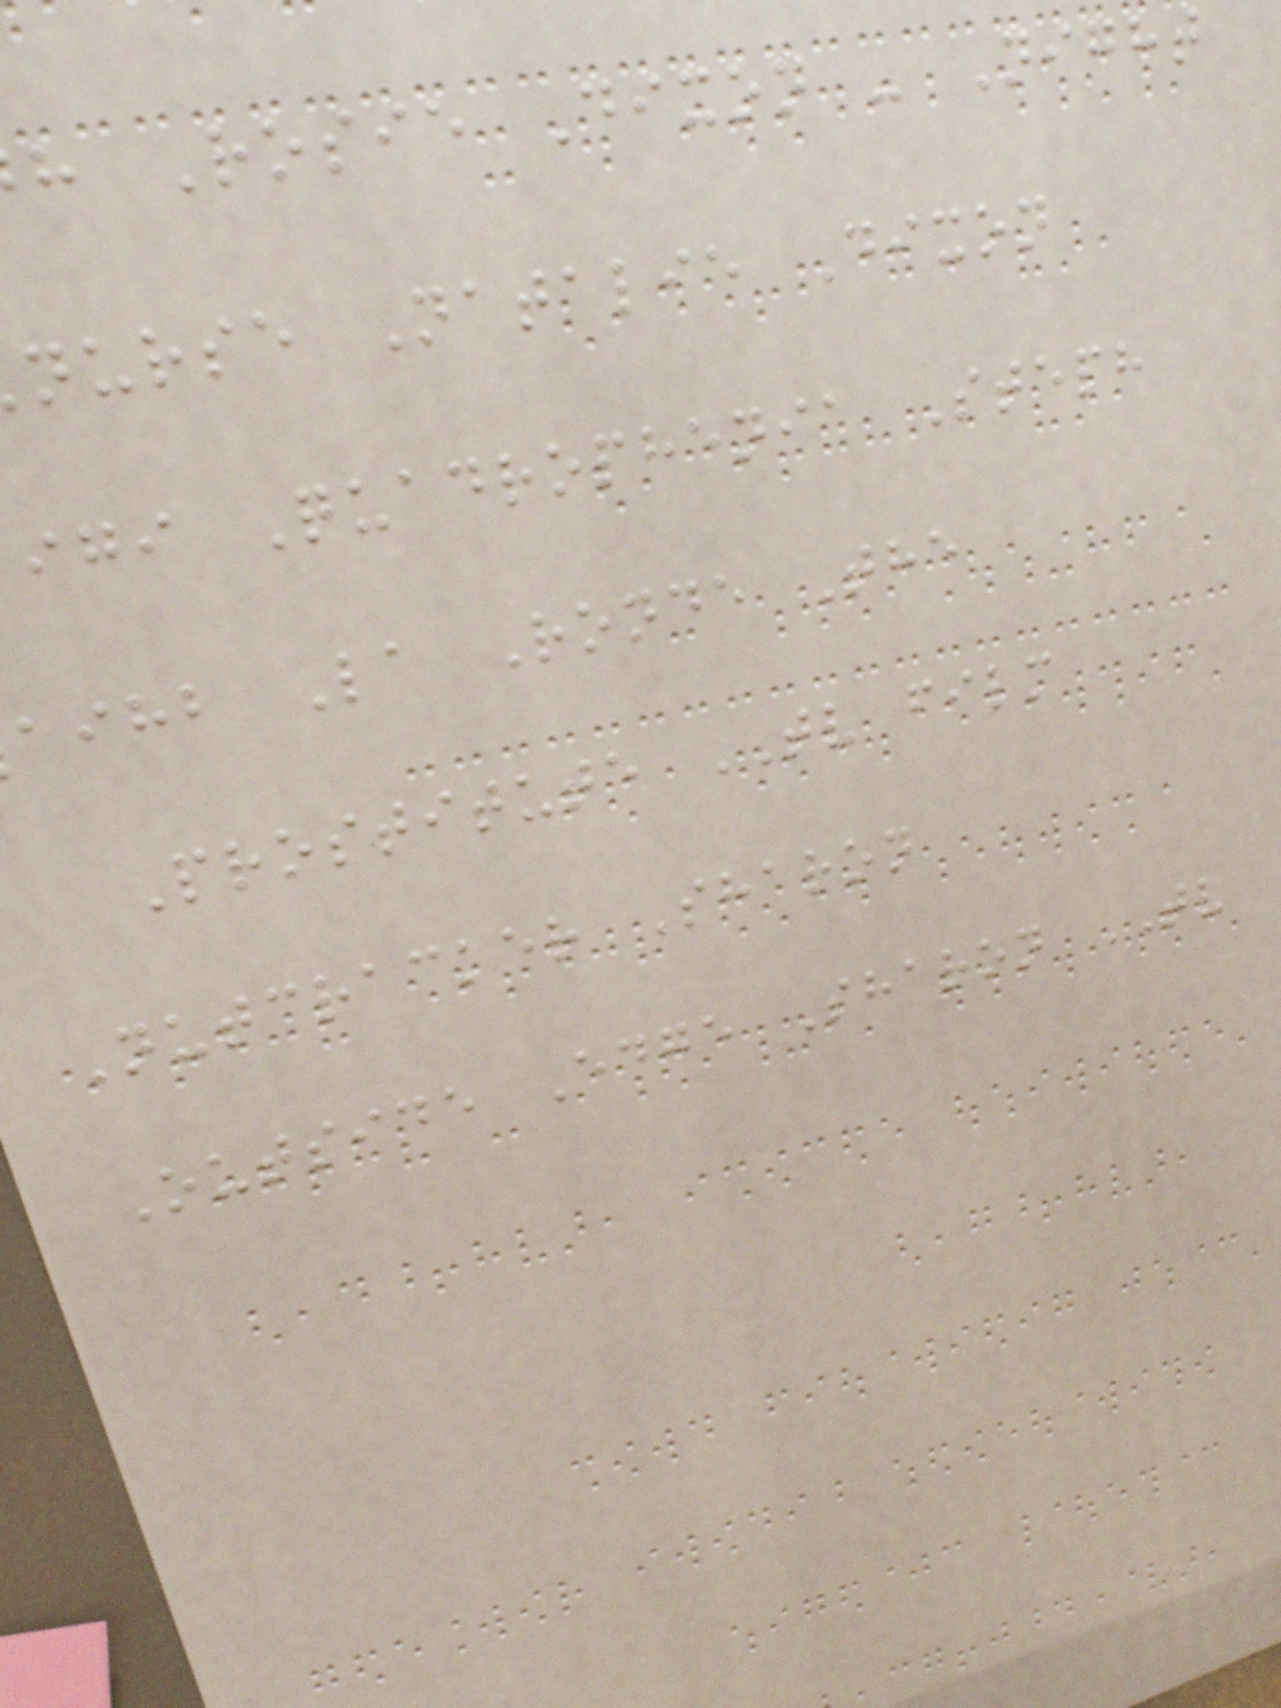h Rosie Dixon - Night
nurse Natalie Dixon
igi Quadrophenia Steph
aihb La Ronde The
Prostitute TV film
Nutcracker Sharon
Outside Edge Sharon TV
